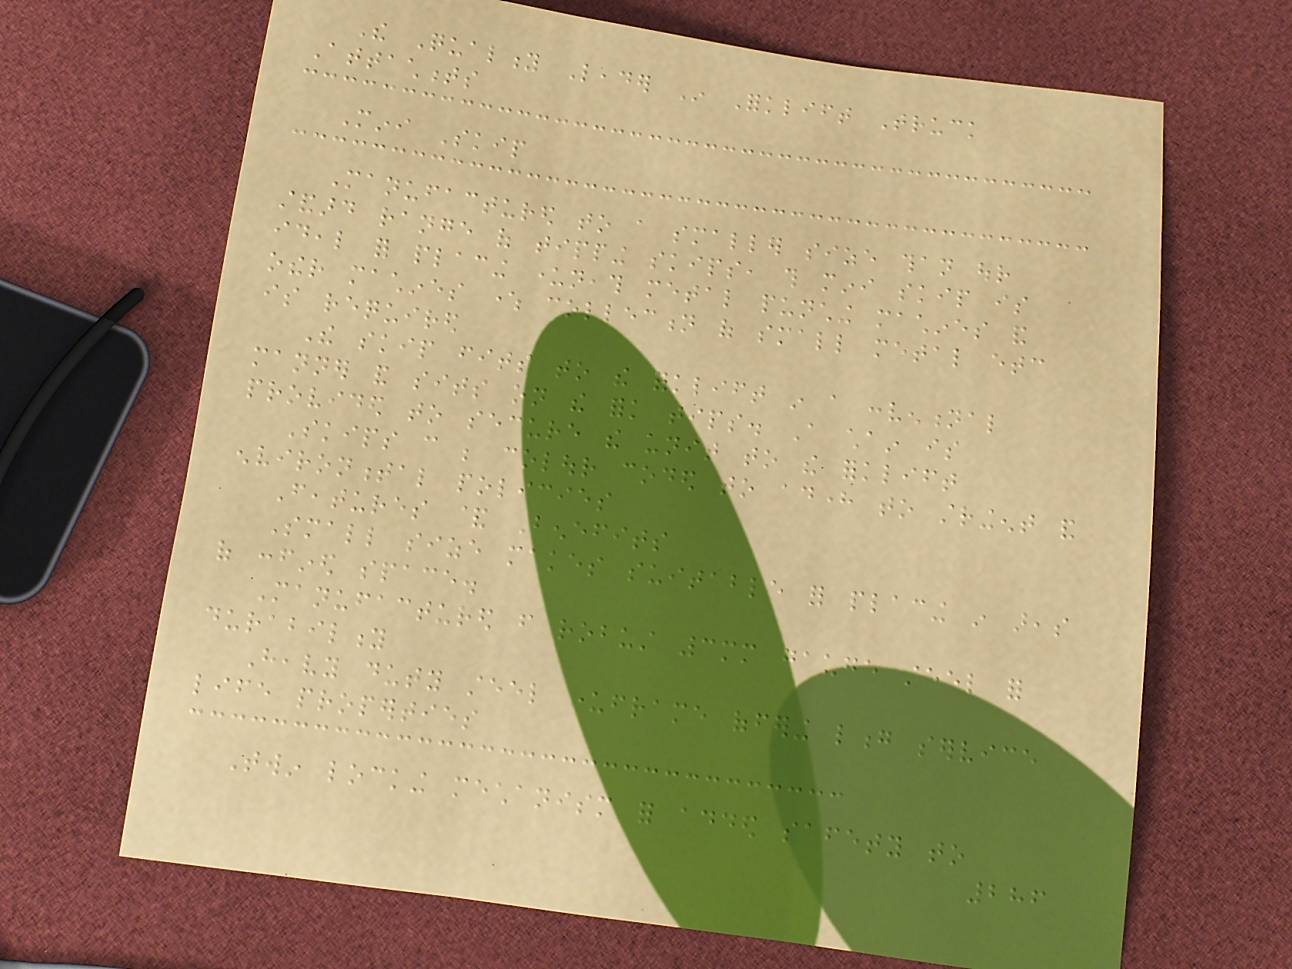The Quality Leader In Forklift Truck
Attachments
Mini Skip
Manufactured to a smaller size than our
standard range of tipping skips, this mini skip is
ideal for placing underneath metal punching machines and
other machines where collection of small metal etc
is required
The skip fits to the forklift in a conventional
manner and sits on the fork tips. A chain is
provided to secure the unit to the forklift
Skips can be colour coded to adhere to stringent and
environmental policies
Features & Benefits
Small size makes suitable for placing in areas
of confined space.
Manufactured from robust 3mm gauge steel for
durability
Heavy duty steel underframe offering long service
life properties
Twin locking mechanism for added safety to
286
